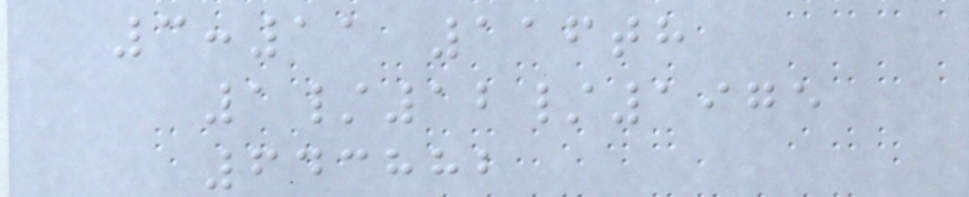3:11 116th
1/12/1975
643882
